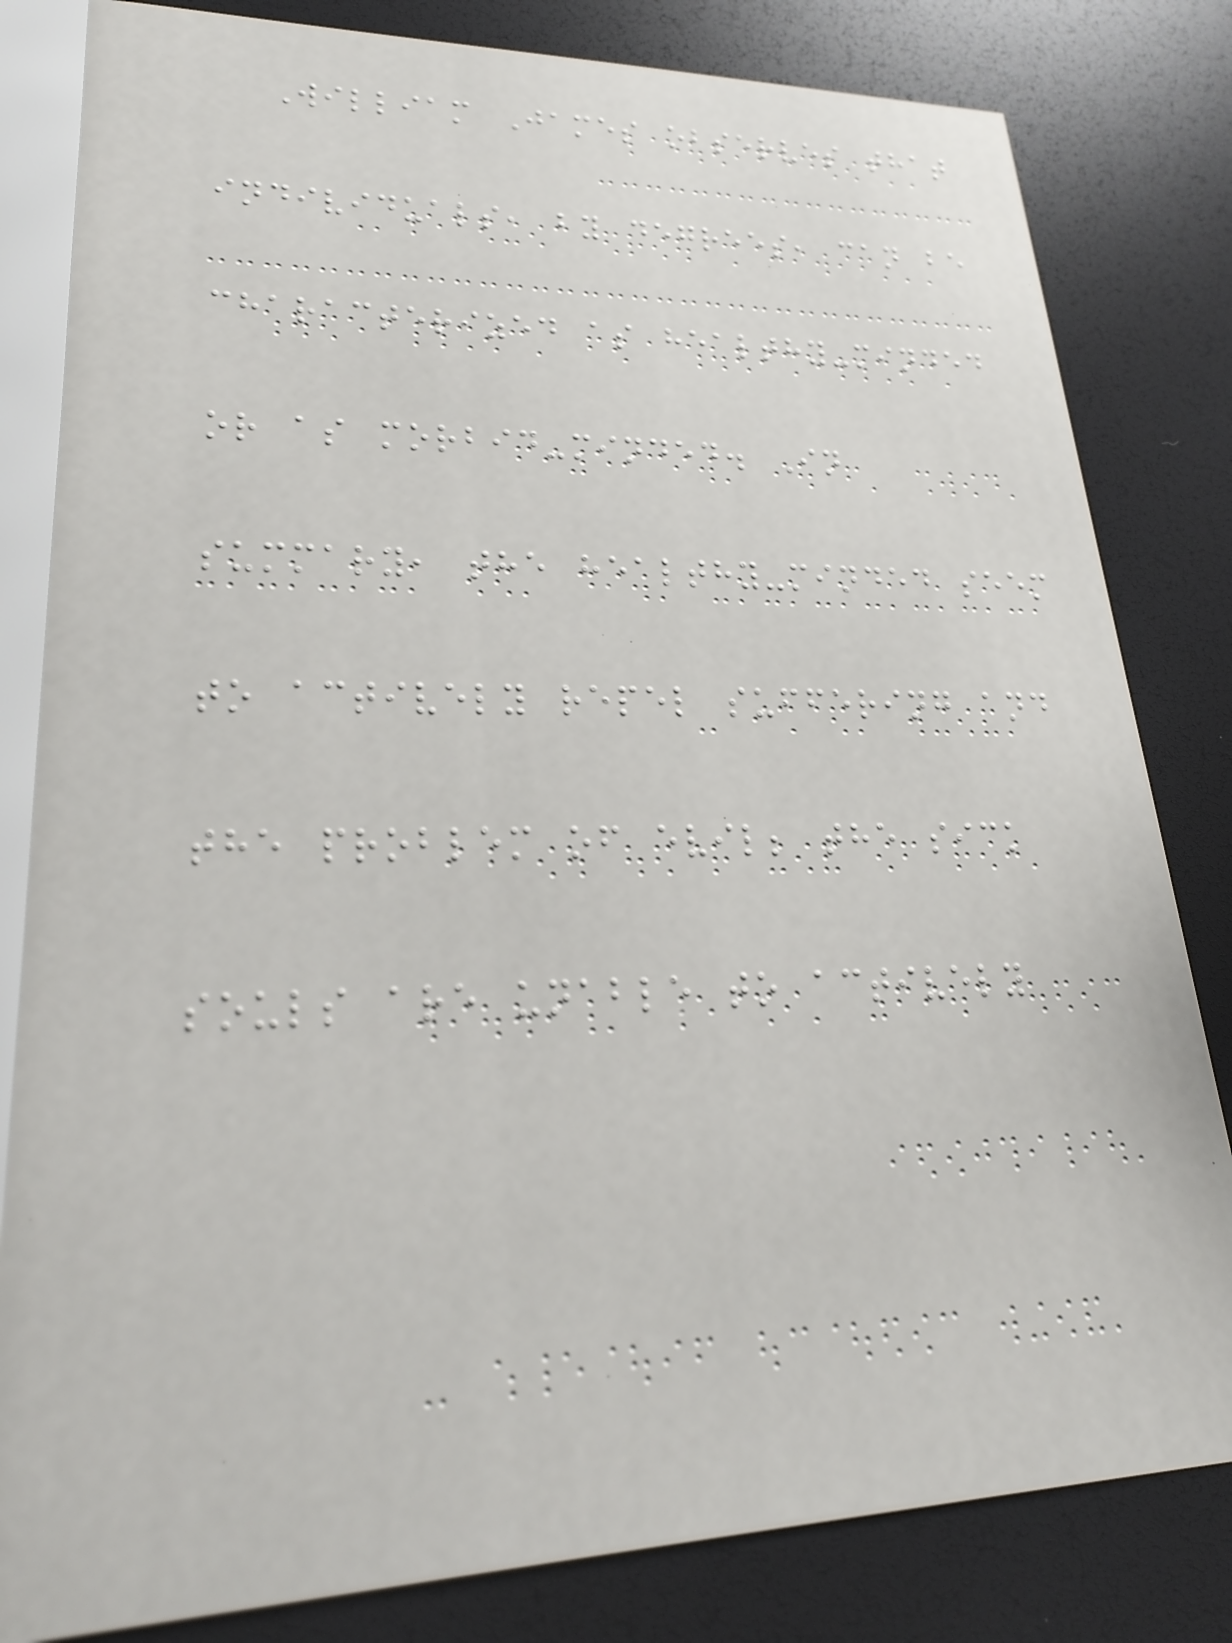William James observes that
individuals, by degrees, can be
characterized as healthy-minded
or as morbid-minded. In
summary, the healthy-minded seem
to actively repel suffering and
the problem of evil; the sick
souls are unable to actively
